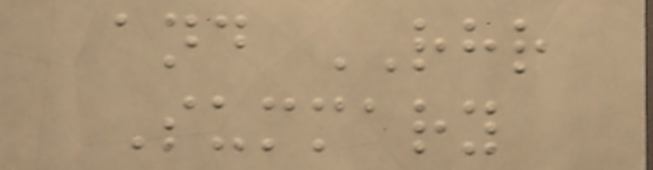and RHR
Summary
